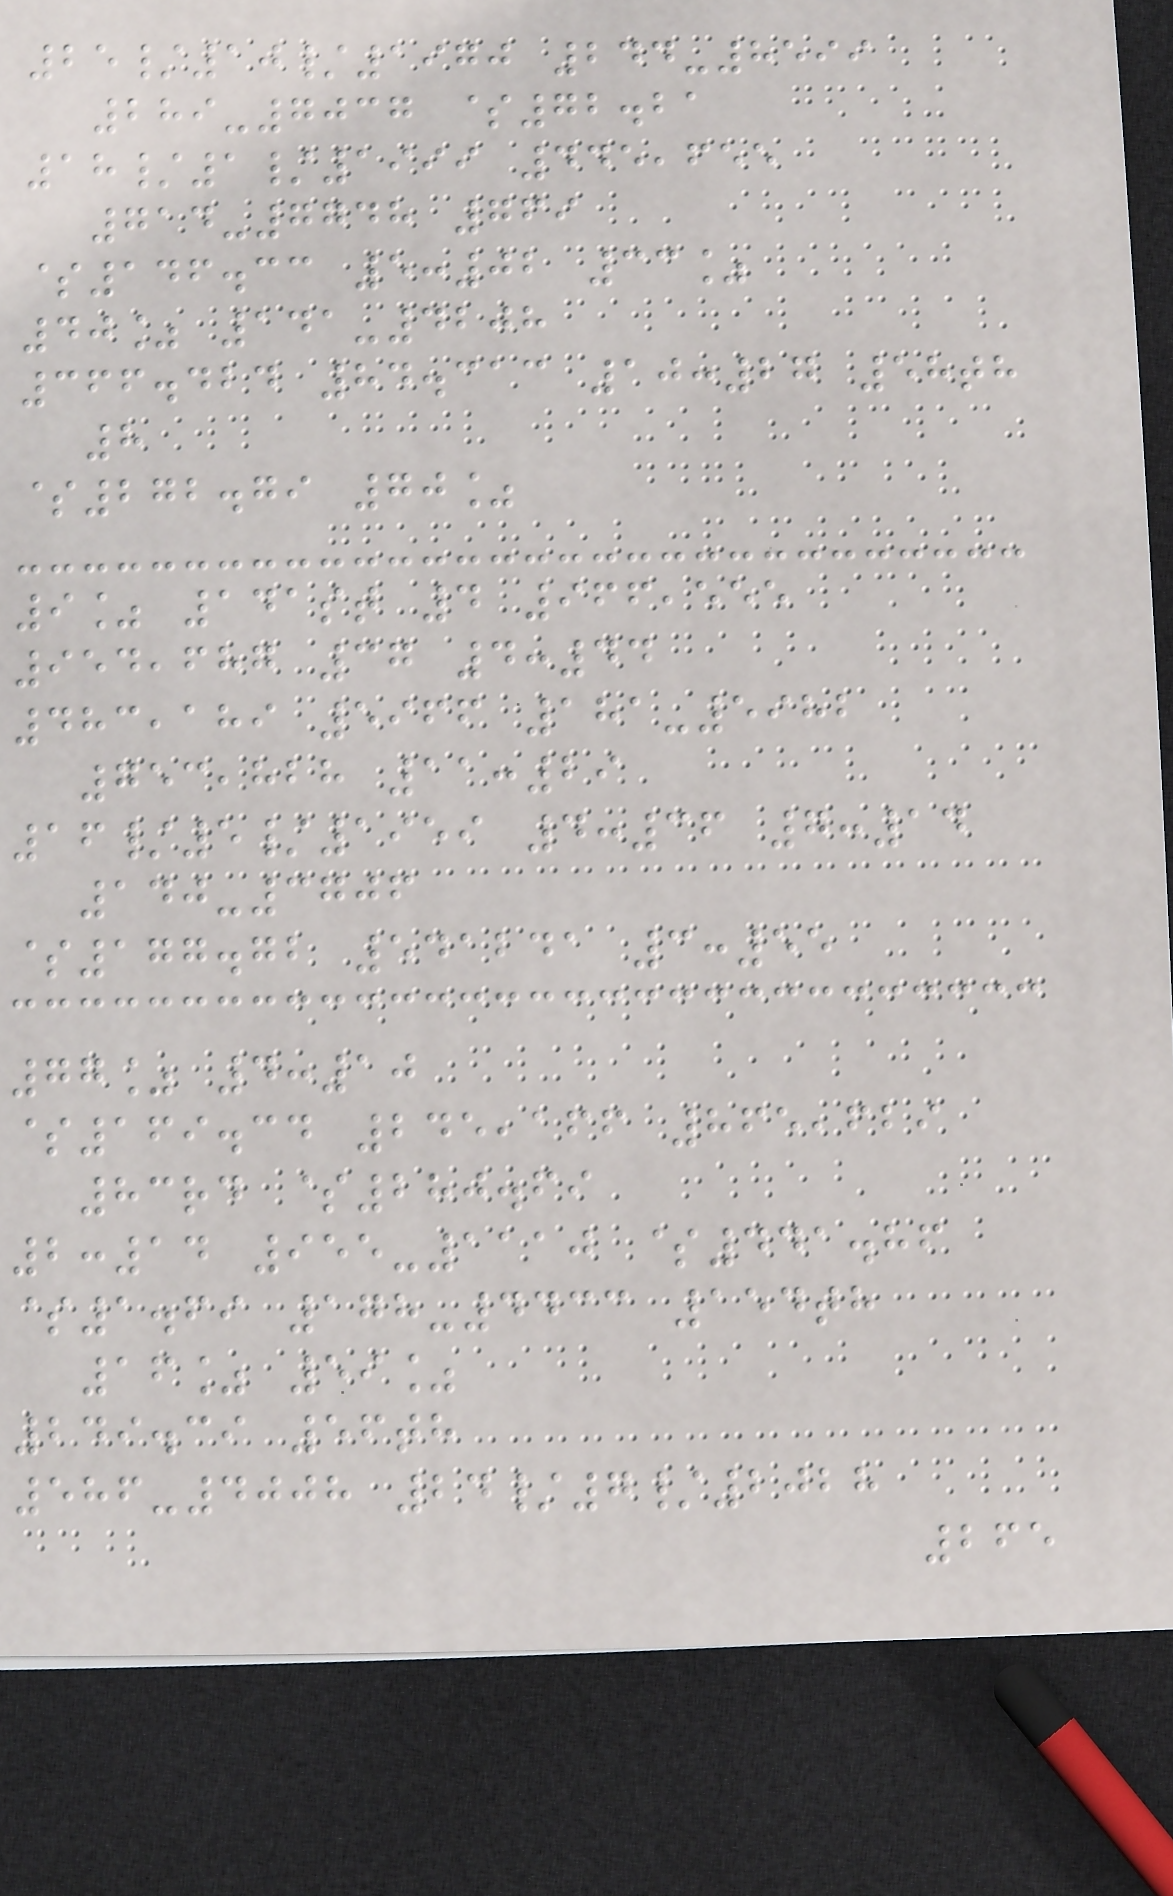25/10/1970 244-8599
289-7037 $72.21
18/1/1999 445,655
714-7748 769
$146.33 5:02 33%
40% 141-4208
366.424 84.313 10:27 58th
8
$272.79 70%
9% 141st 4 966,555
954,687 37 4:44
483,189 5966 181-5982
753,828 11:29
16/5/1959 4:36 7:14
140-3706
$177.72 541241 3:55
77% 4:10
$169.34 245,166 865,629
83rd $280.69
2:14 955-1110 $441.86
$1.69 178-4433 154th
16% 59%
249.39 56th
586-4008 24/7/2028
265
